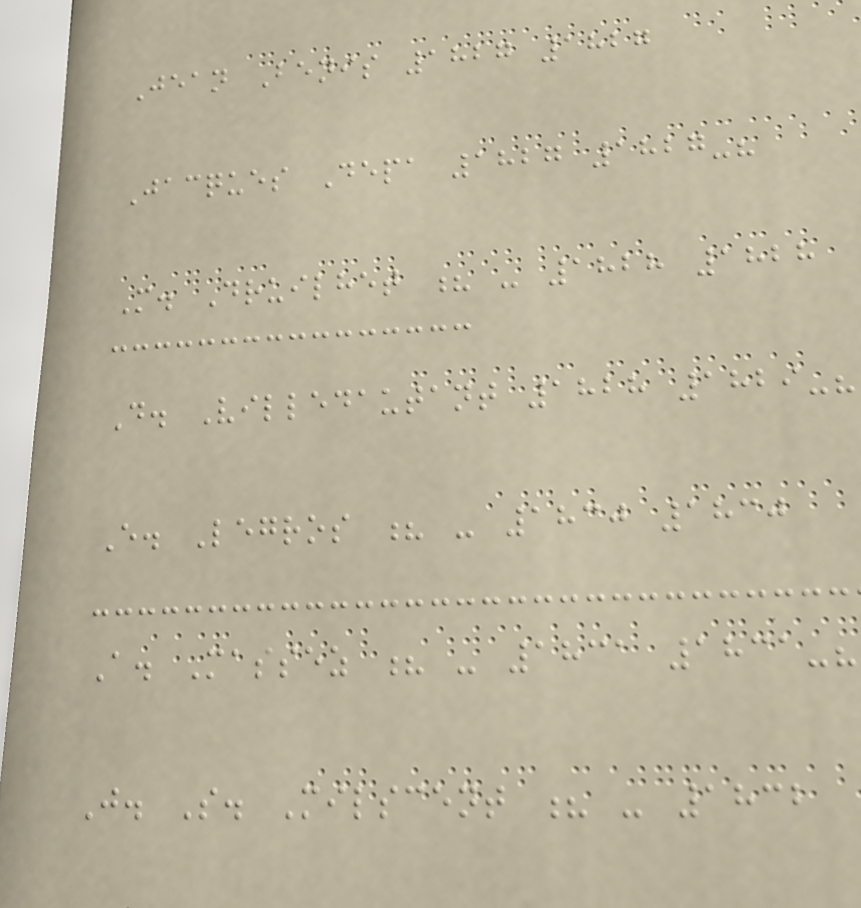Jean Benis 1827 1827
Jacques Depa 1827 1827-?
M. Druilhet ? - 1828 1828
D. Villedautant 1828 1829-?
E. Legros ? - 1830 1830
A. Massez ? - 1831 1831-?
J. S. Milscent ? - 1832
